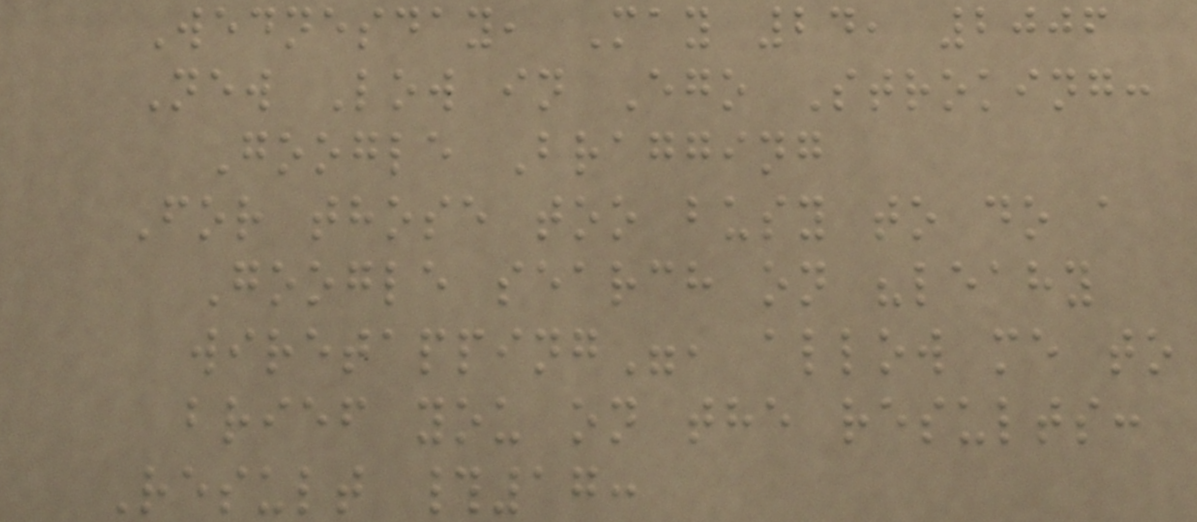Wednesday, May 24, 2006
New Low in Ego Stroking:
Google Bragging
For those too busy to do a
Google search on "leahy
wiretapping", allow me to
brief you on the results:
Result #17:
